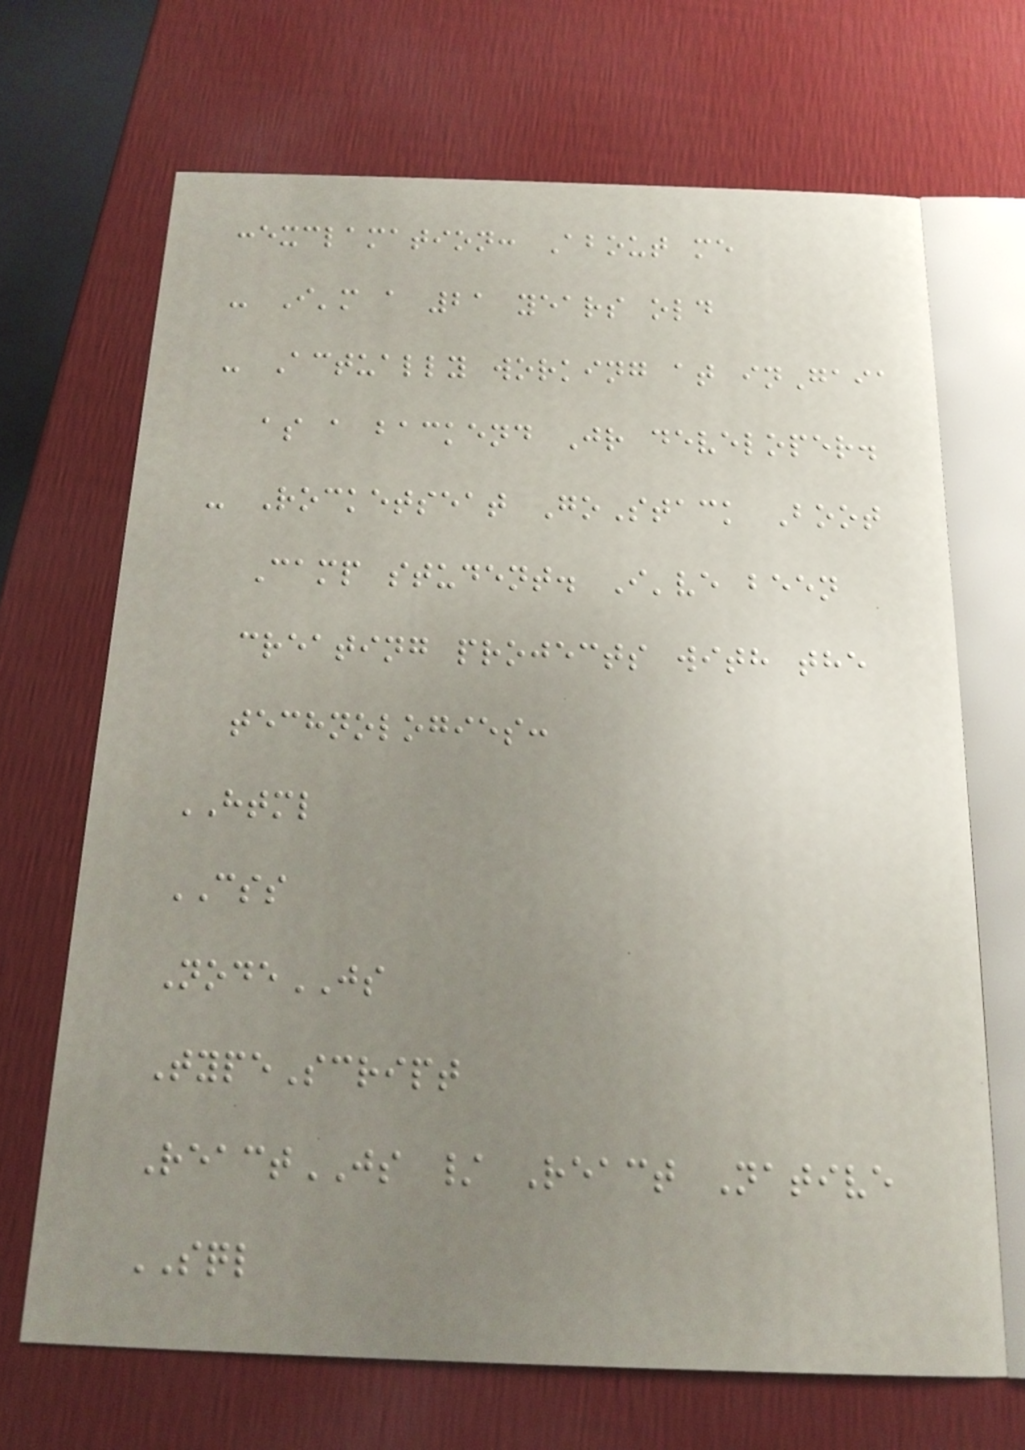:exclamation: About me
- I'm a 21 years old
- Actually working at inGaia
as a backend Jr developer.
- Rocketseat GoStack Boot
Camp student. I've been
creating projects with the
technologies:
HTML
CSS
NodeJS
TypeScript
ReactJS / React Native
SQL
